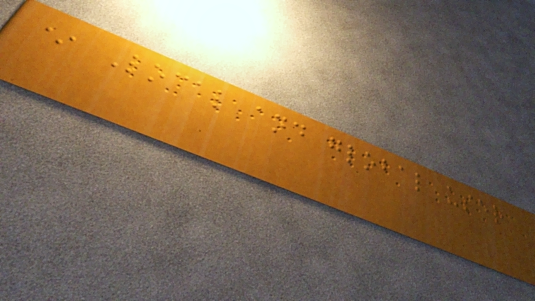* Local and global user
